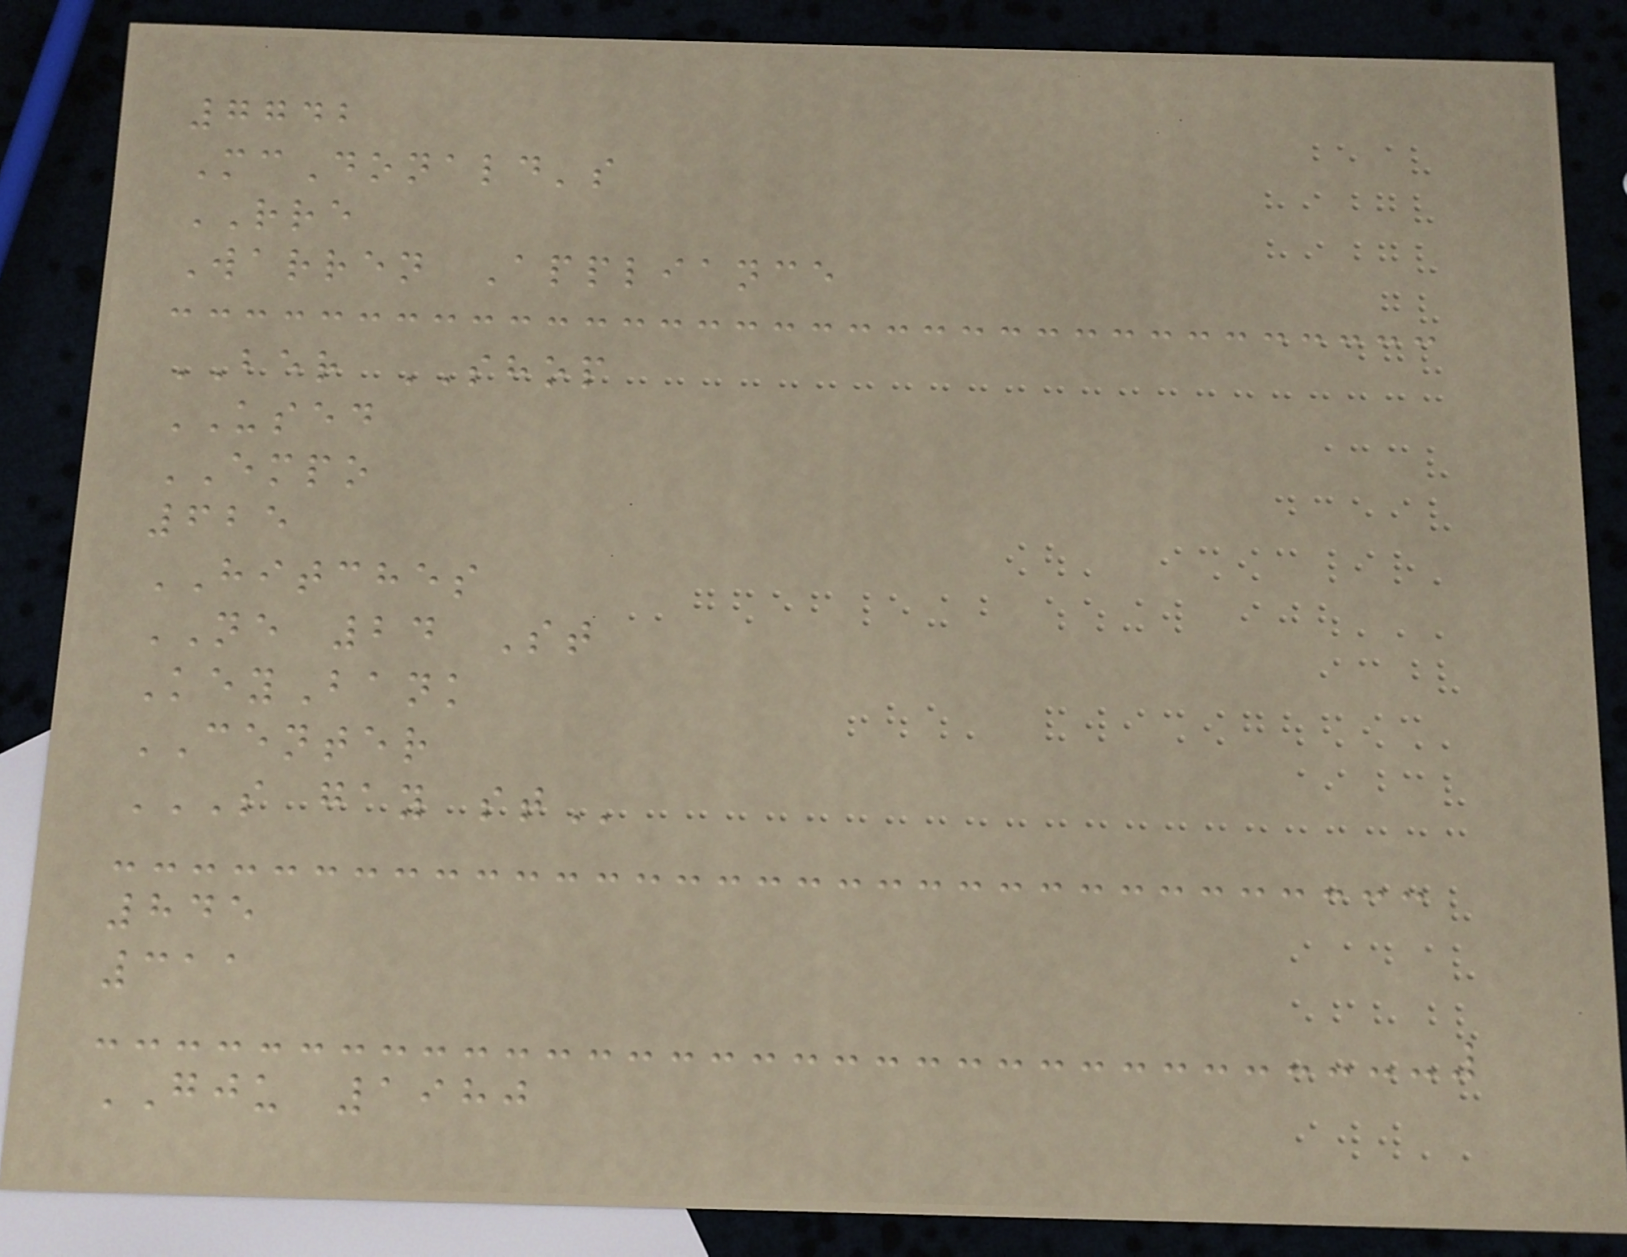7742
McDonald's
RRE
Warren Appliance
BER SHOP
USED
EMPO
625
HITCHES
NE 24 St
KeyBank
CENTER
S GAY ST
845
311
GJU 1980
